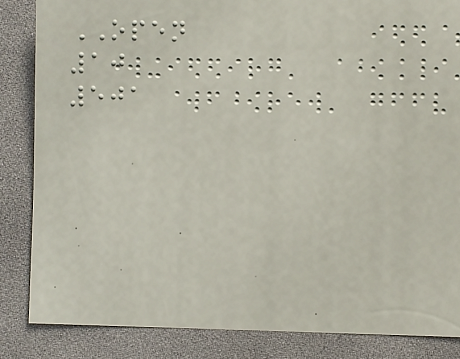OPEN
10
501
